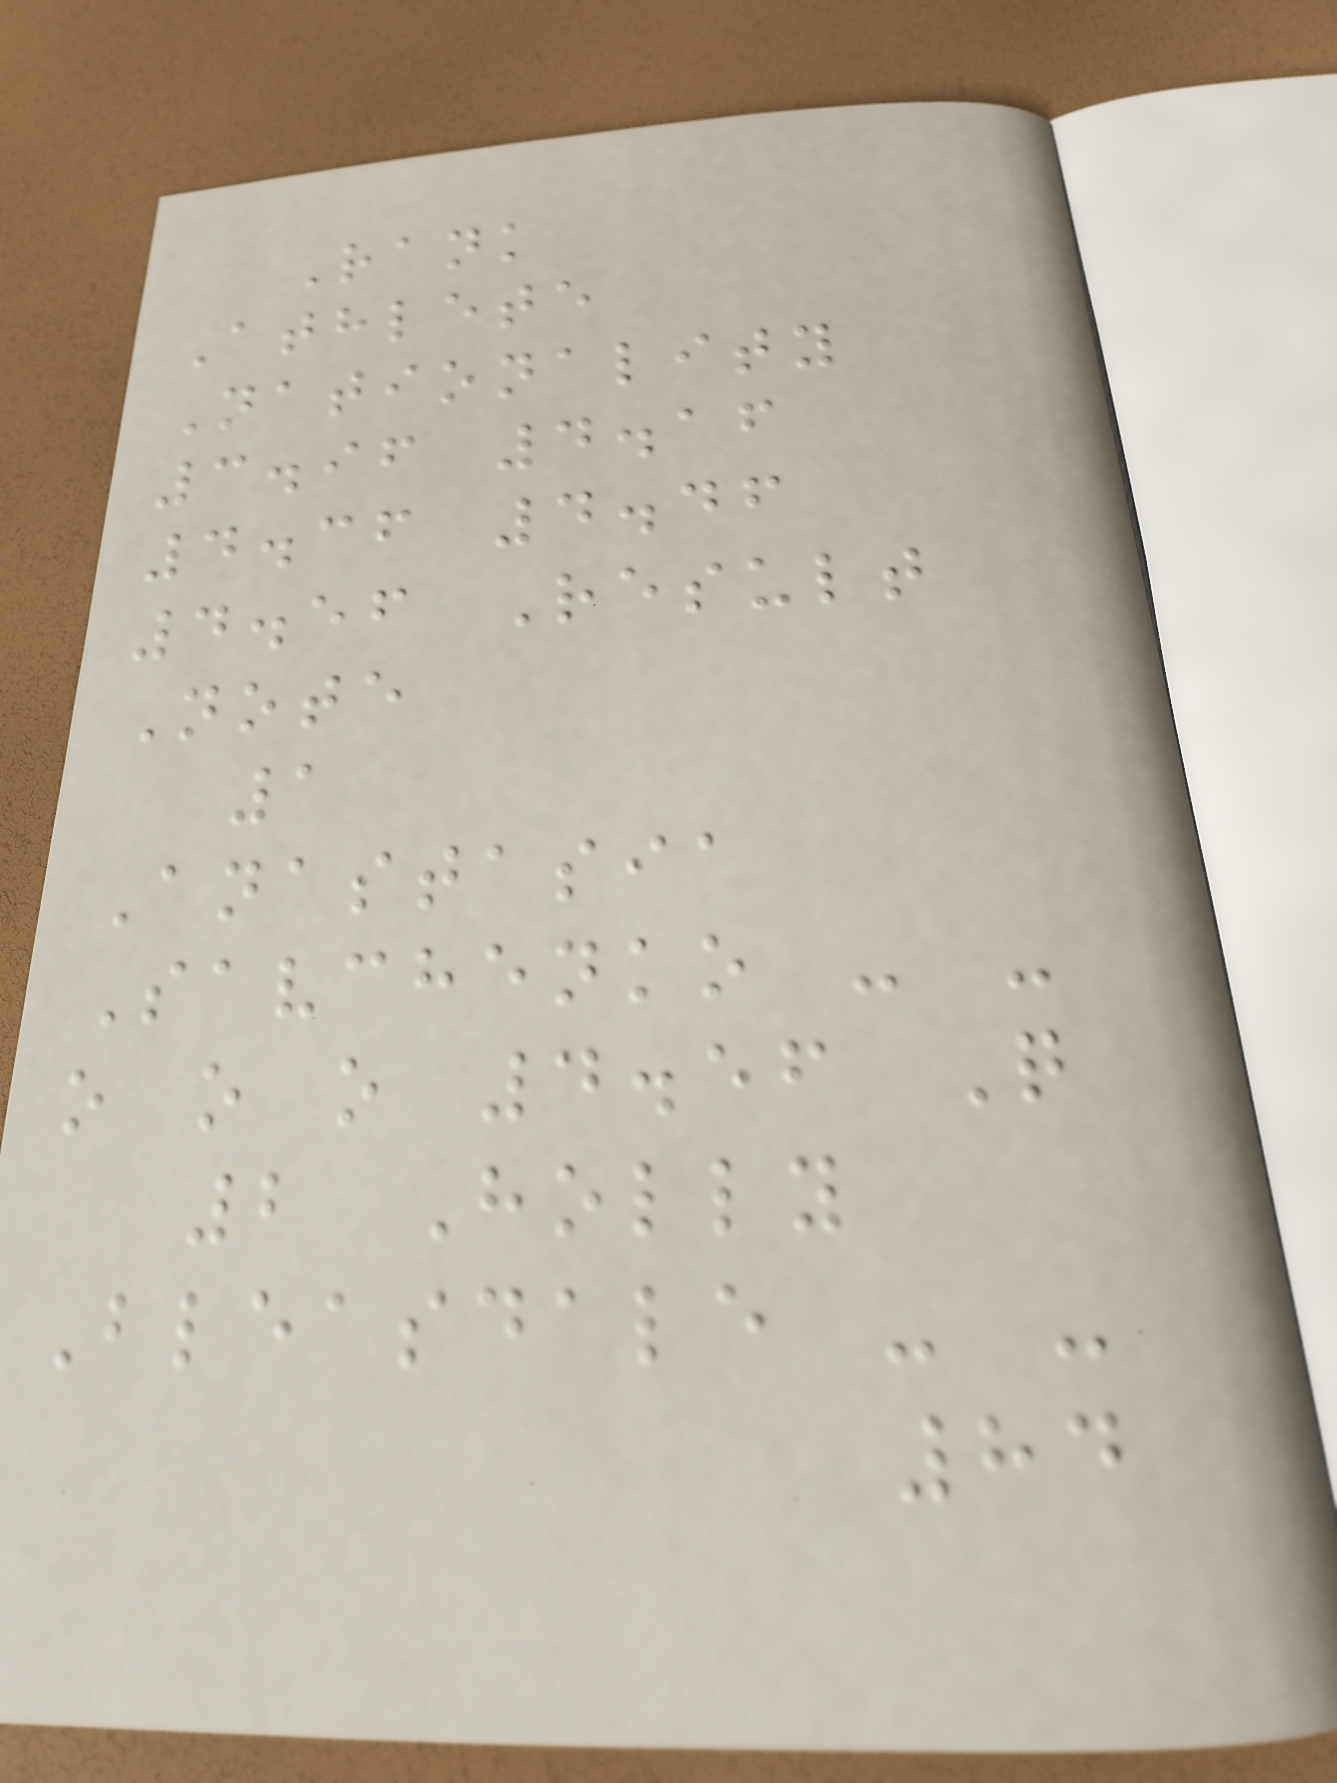Rank
Athlete
Nationality
3.96 4.16
4.36 4.46
4.56 Result
Note
1
Anastasia
Savchenko - -
o o o 4.56 Q
2 Holly
Bleasdale - -
84
